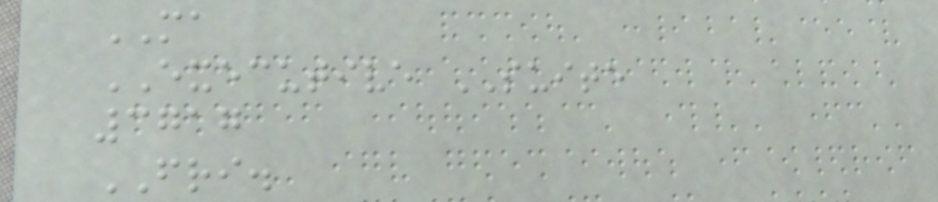MA
EXECUTIVE SUITE
3717
FRI.
